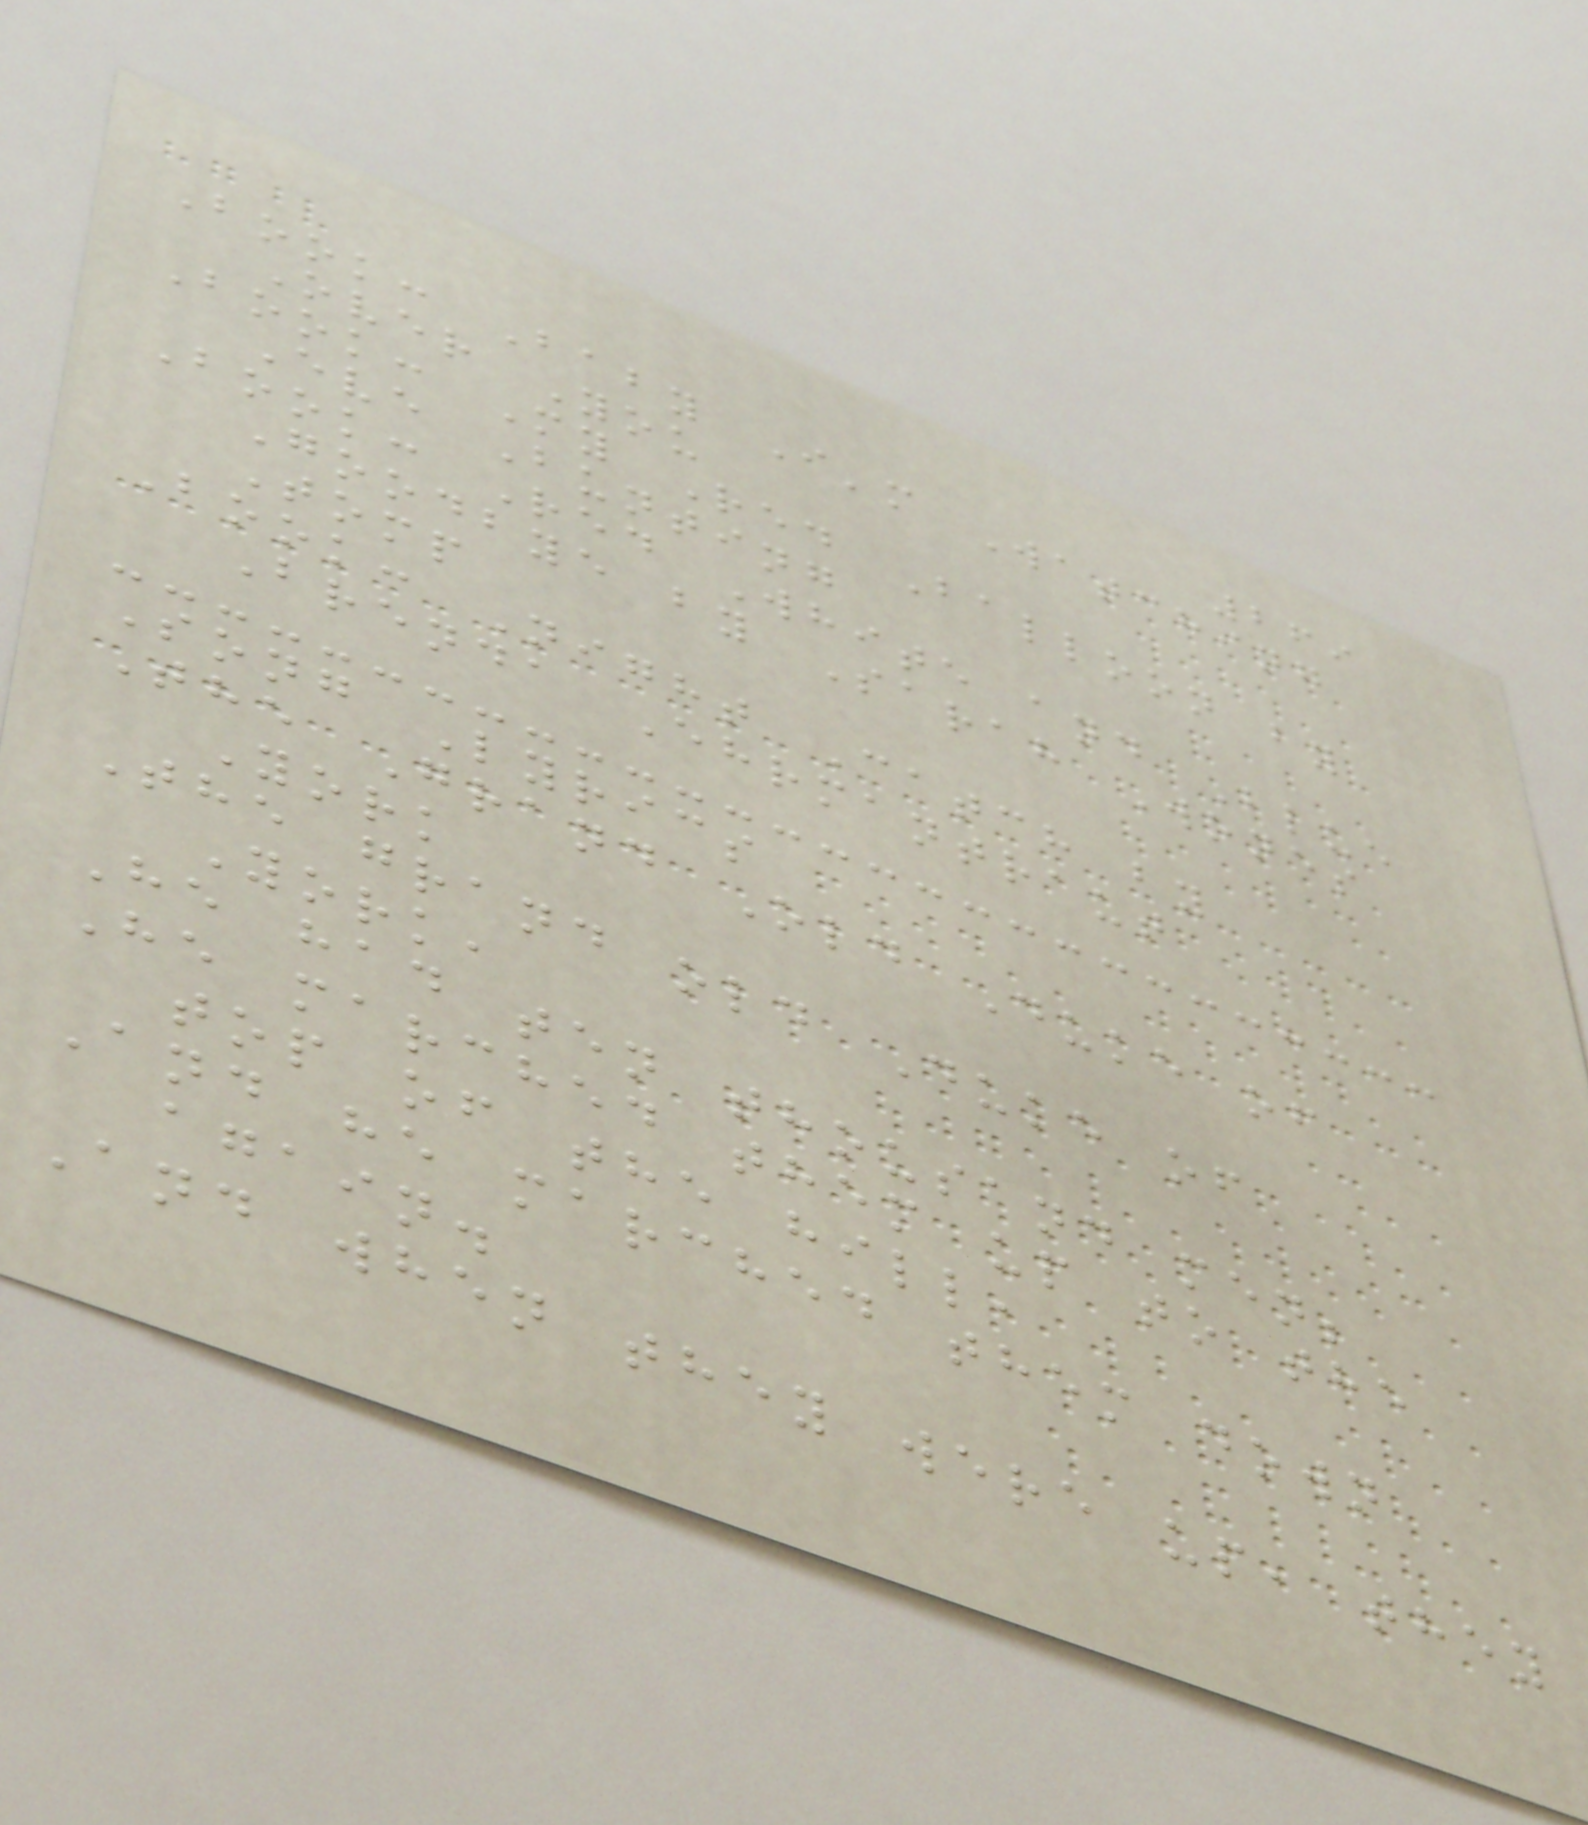269
Book: Baby I'm Watching
Over You
Book: My Red Balloon by
Eve Bunting
Book: Red White and Blue
Goodbye by Sarah Wones
Tomp
Book: Night Catch by
Brenda Ehrmantraut
Song Lyrics
The Grand Old Duke of
York
The grand old Duke of
York,
He had ten thousand men;
He marched them up to the
top of the hill,
And he marched them down
again.
And when they were up, they
